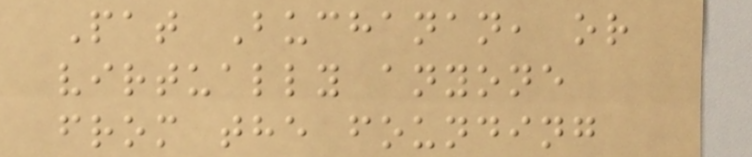Pat Buchanan, or
virtually anyone
from the founding
